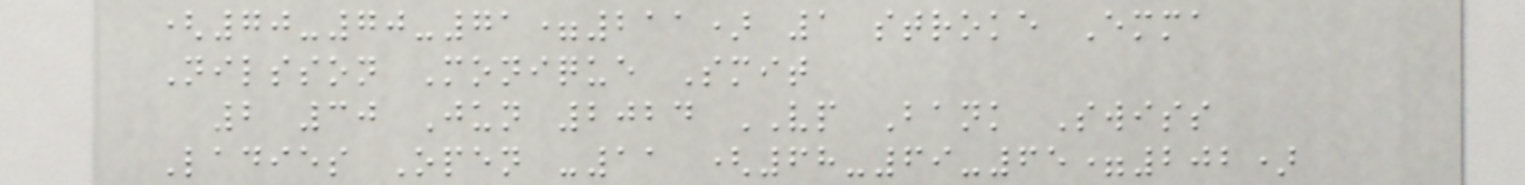(70-70-71=211) 1 stroke Emma
Nilsson Monique Smit
2 30 Jun 2024 VP Bank Swiss
Ladies Open -11 (68-69-65=202)
